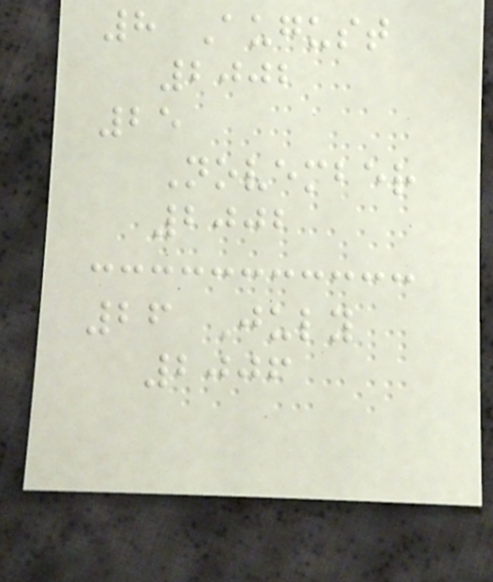8 August
2002
25
November
2002
26 July
2006
